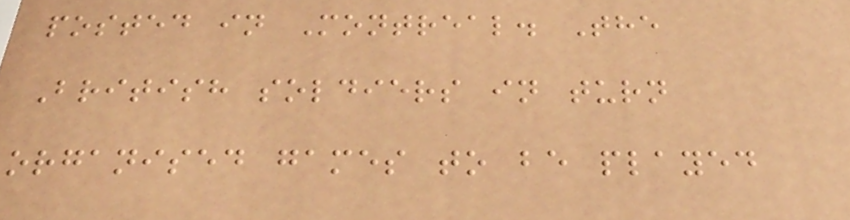posted in Montreal. The
British soldiers in turn
organised games to be played
